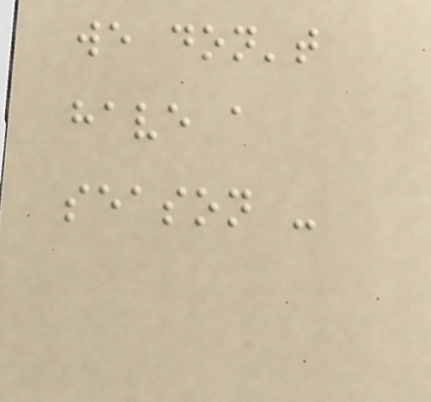we don't
have a
season -
